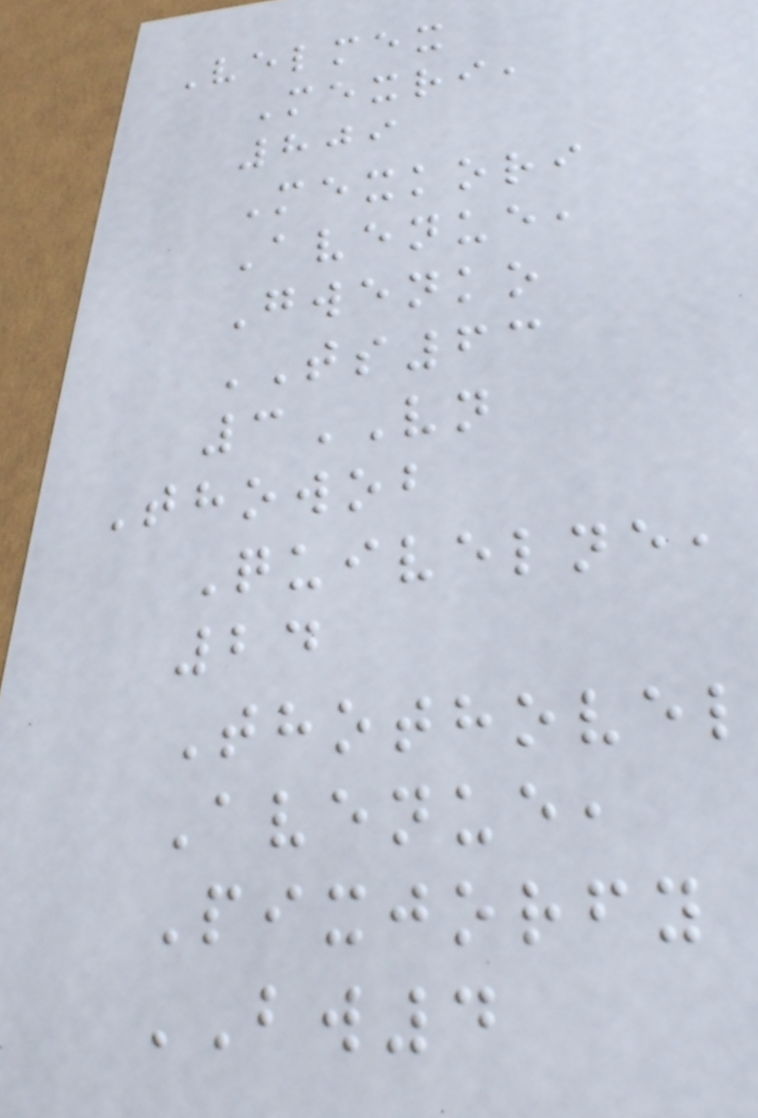Velmex
Mexri,
809
Mexkori
Avenue,
Gwenko
TS63
3VN
Thowob
Quivelne,
24
Thothovel
Avenue,
Pixjorfy
BW4
